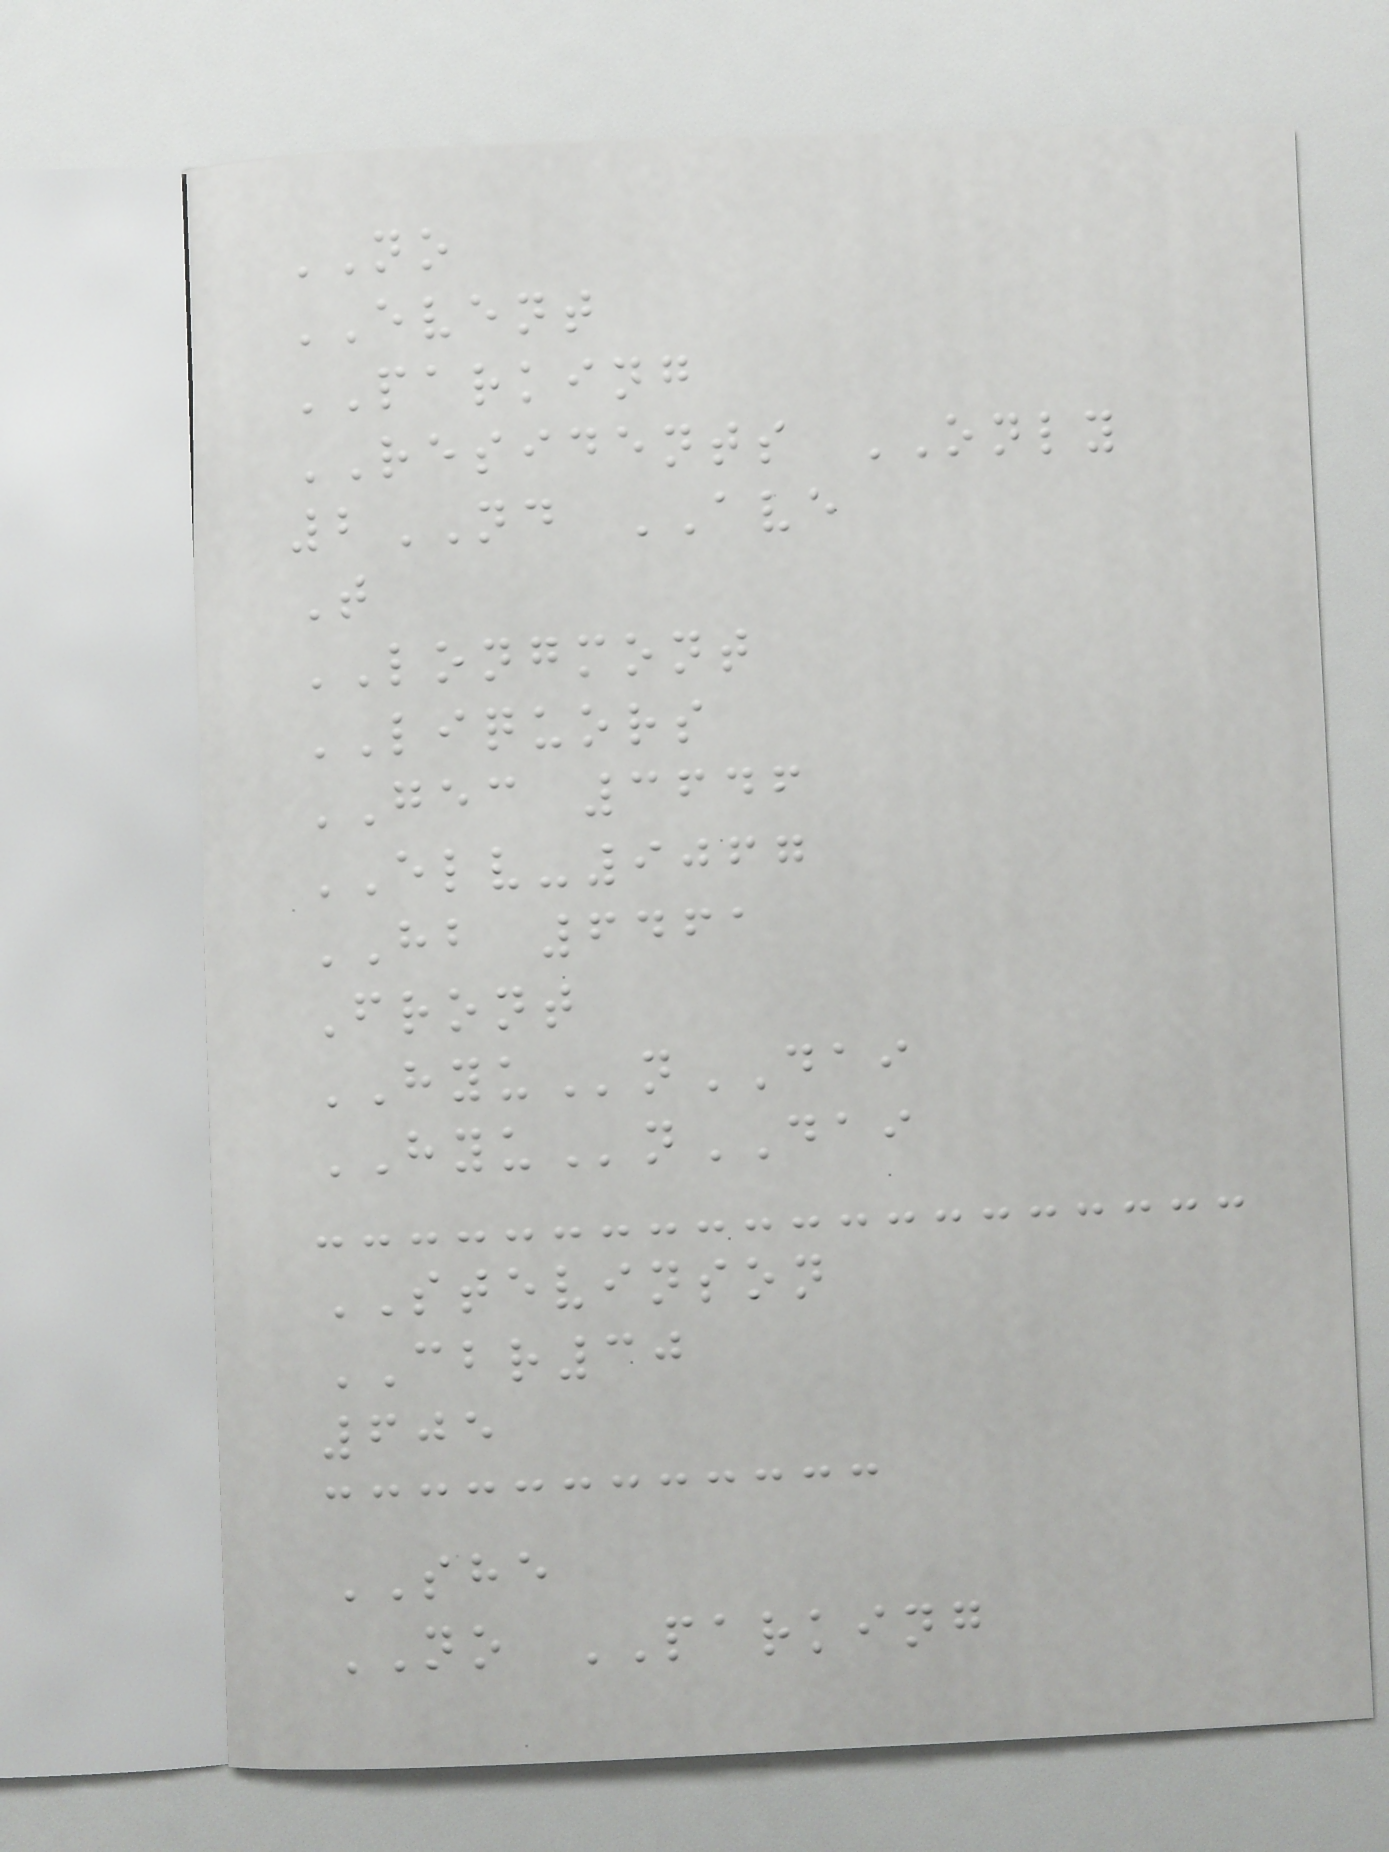NO
EVENT
PARKING
RESIDENTS ONLY
2ND AVE
T
LONGMONT
LIQUORS
GEC 3646
ELV-9067
HB 6461
Front
HYUnDAI
HYUnDAI
STEVINSON
CBR30
605
SHE
NO PARKING
